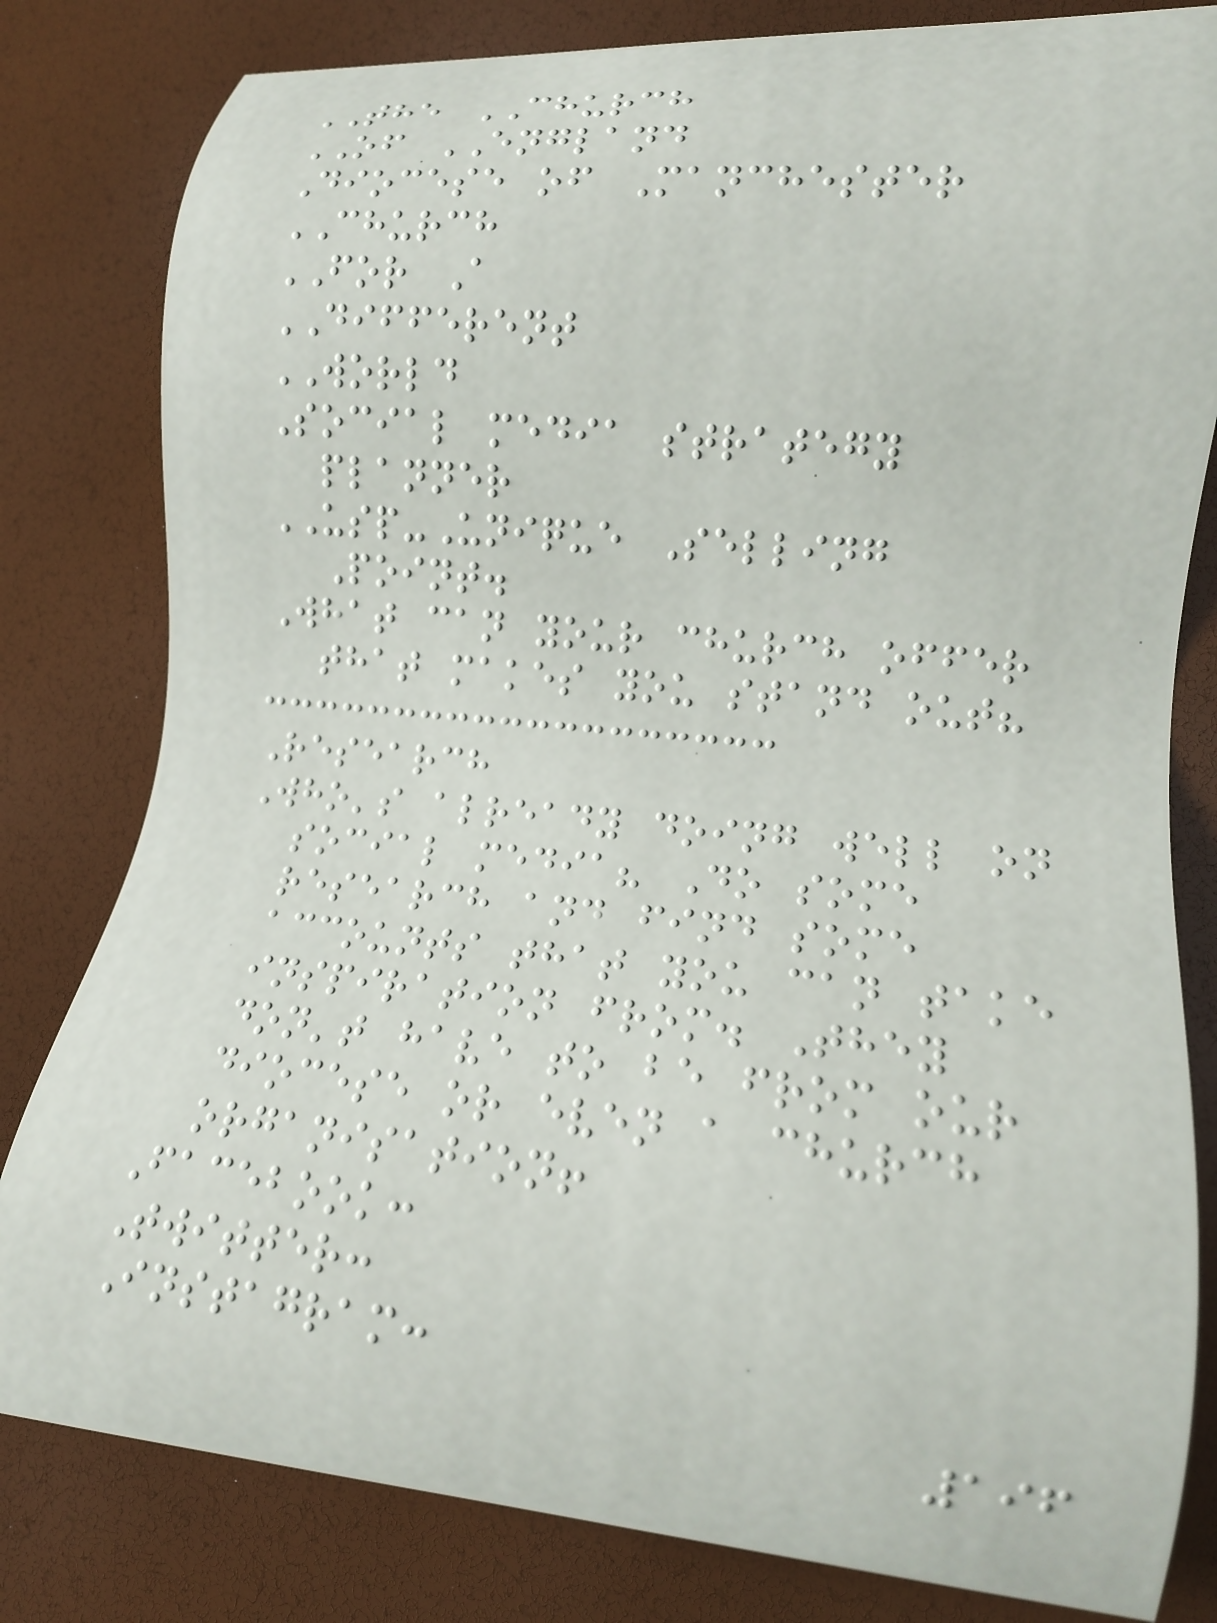THE CHURCH
OF ENGLAND
Diocese of Manchester
CHURCH
FOR A
DIFFERENT
WORLD
Social media strategy
planner
USP-Unique Selling
Point.
What can your church offer
that makes you stand out?
Research
Who's already doing well on
social media? Do some
research and find some
accounts that you can take
inspiration from. They
don't have to be from our
diocese or even a church
organisation!
Facebook:
Twitter:
Instagram:
196
